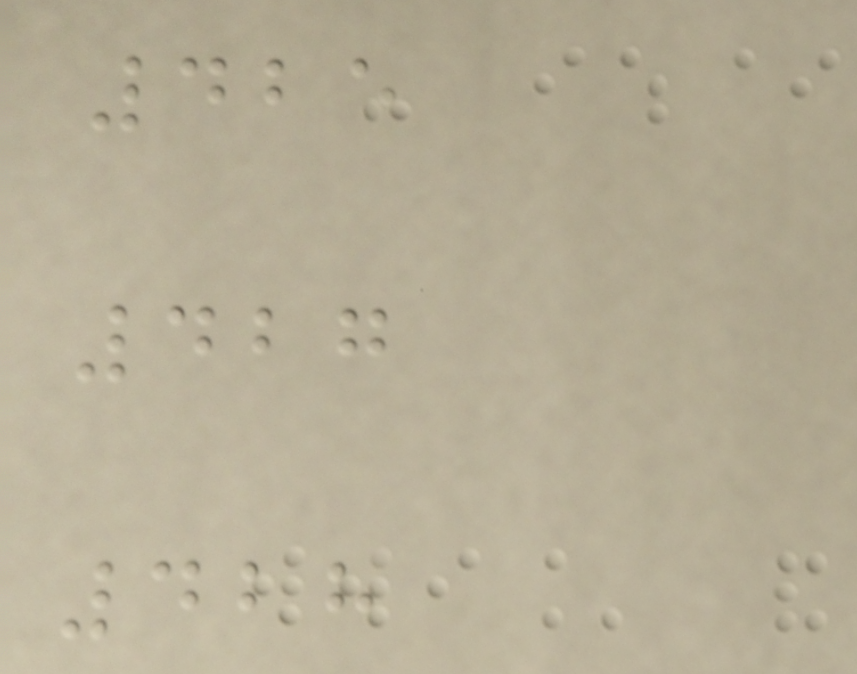425
427
428
